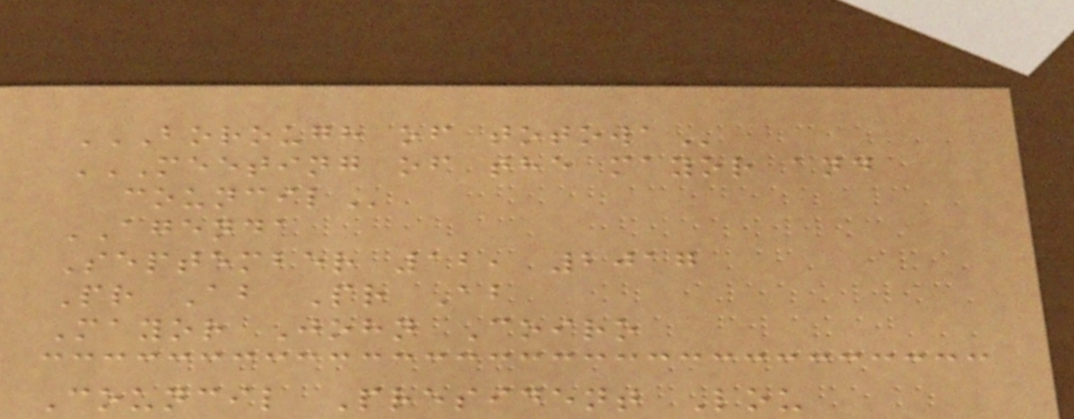BOROUGH OF TOTOWA
MEETING OF THE MAYOR AND
COUNCIL
AGENDA
September 12, 2017
Pr Ab Pr Ab
Mayor John Coiro
Council President Lou
